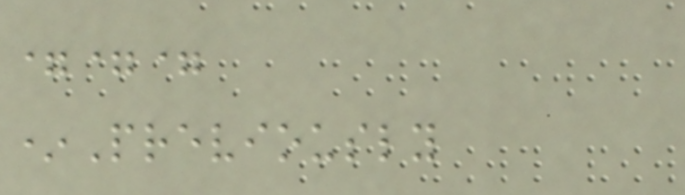===
*Previously
